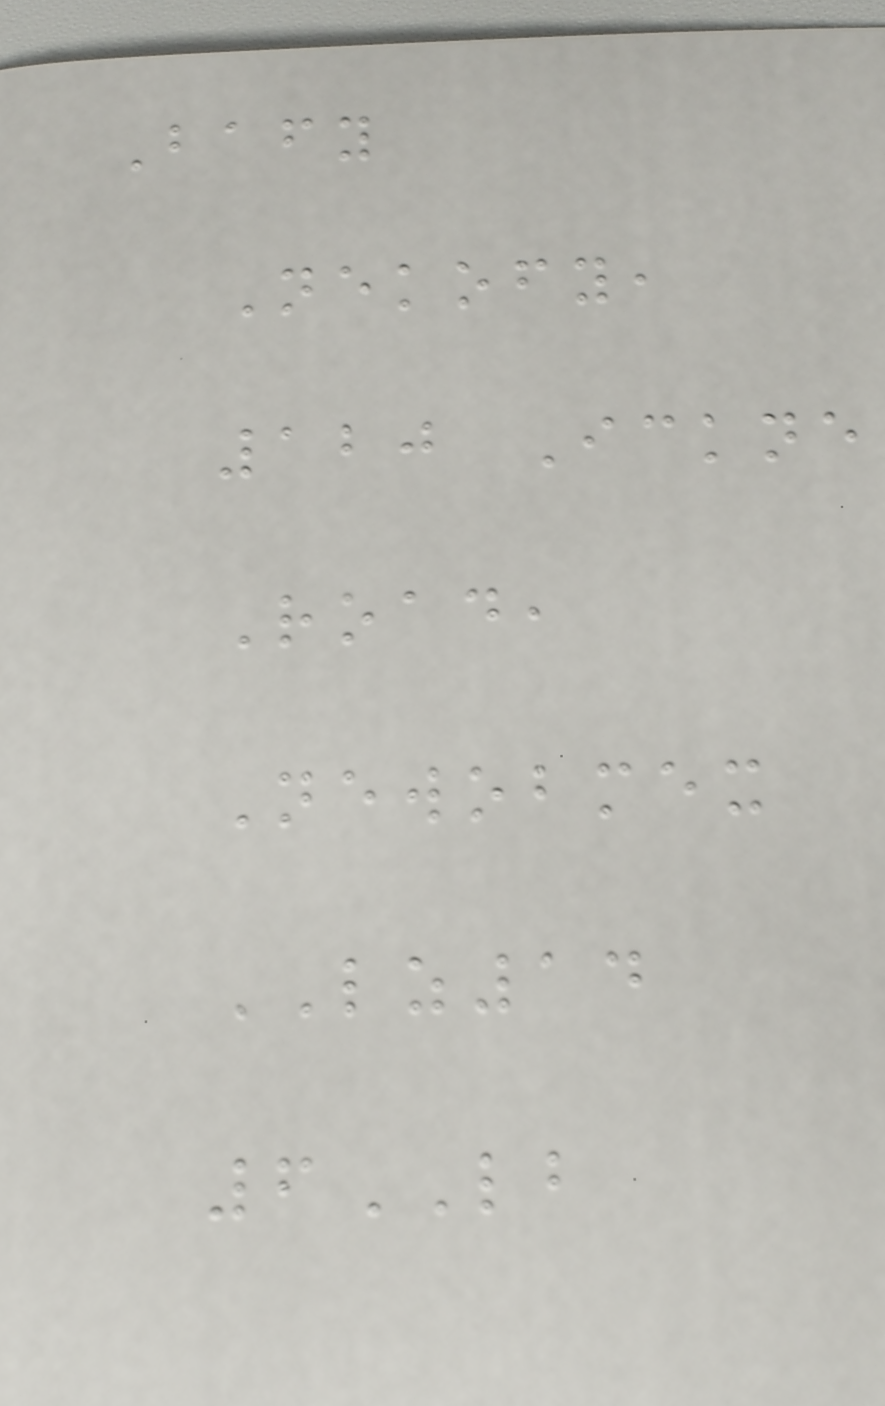Bafy
Nekofy,
120 Ickne
Road,
Newobmex
LZ14
6LB
